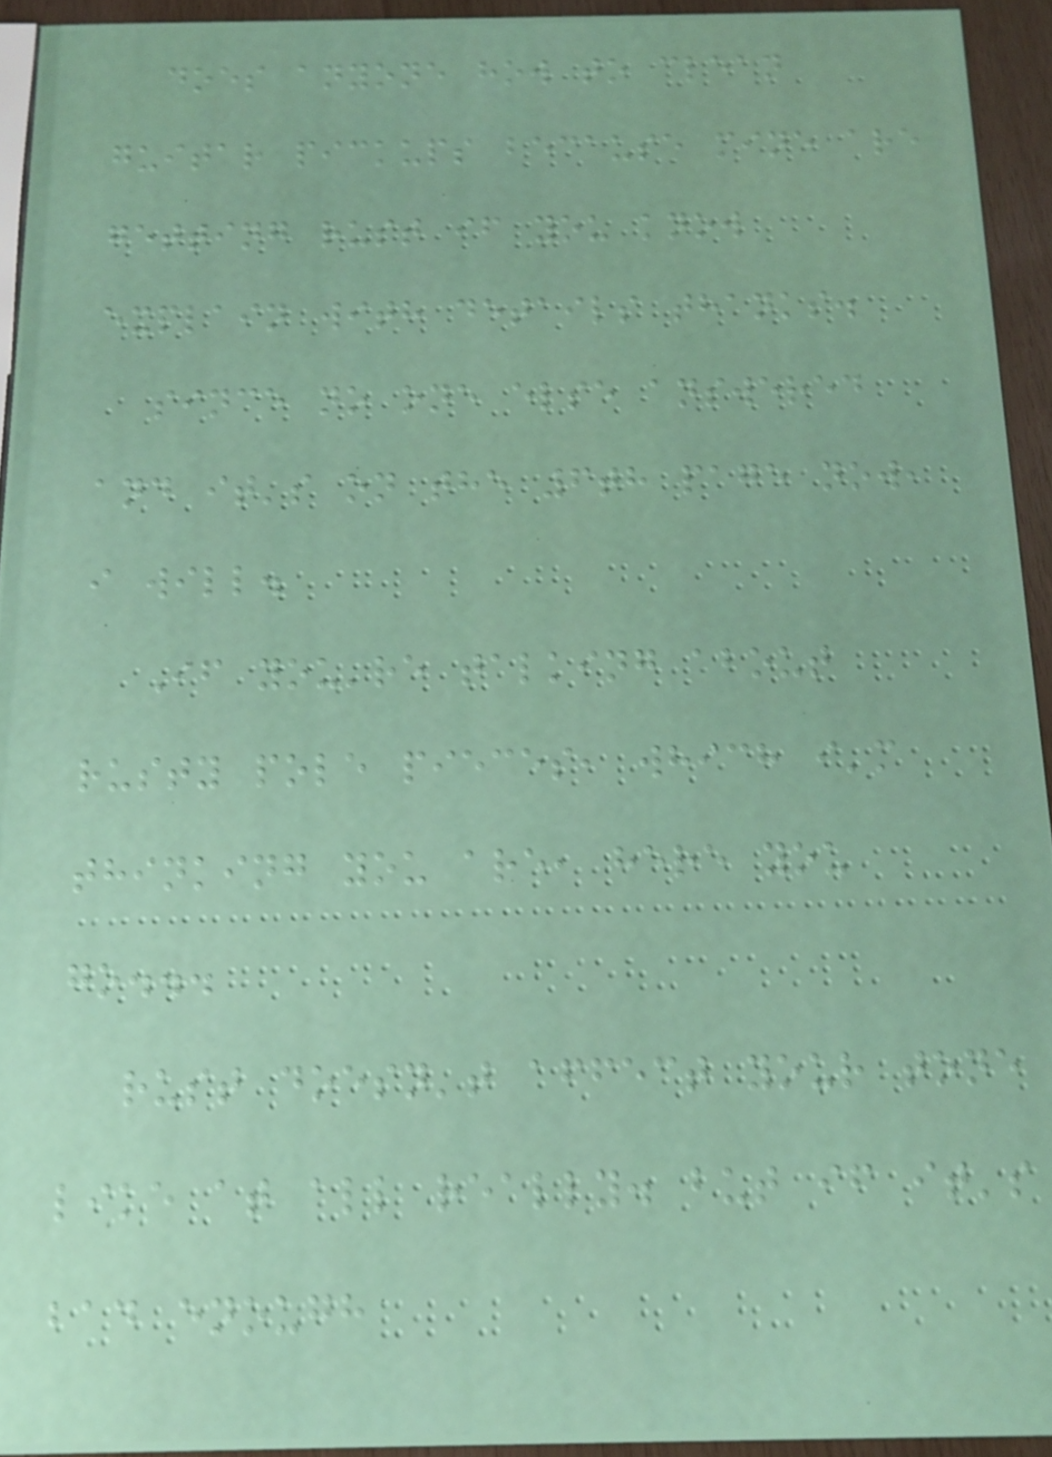does anyone how to clean
guitar pickups because mine are
getting rust if you know
explain with details thanks.
since no one else answered
and it's on the 6th page now,
i will.
If you're talking about
rusty pole pieces, which i'm
thinking you are, here you
go...
rust doesn't affect your tone
like at all really. but if it's
bad enough
